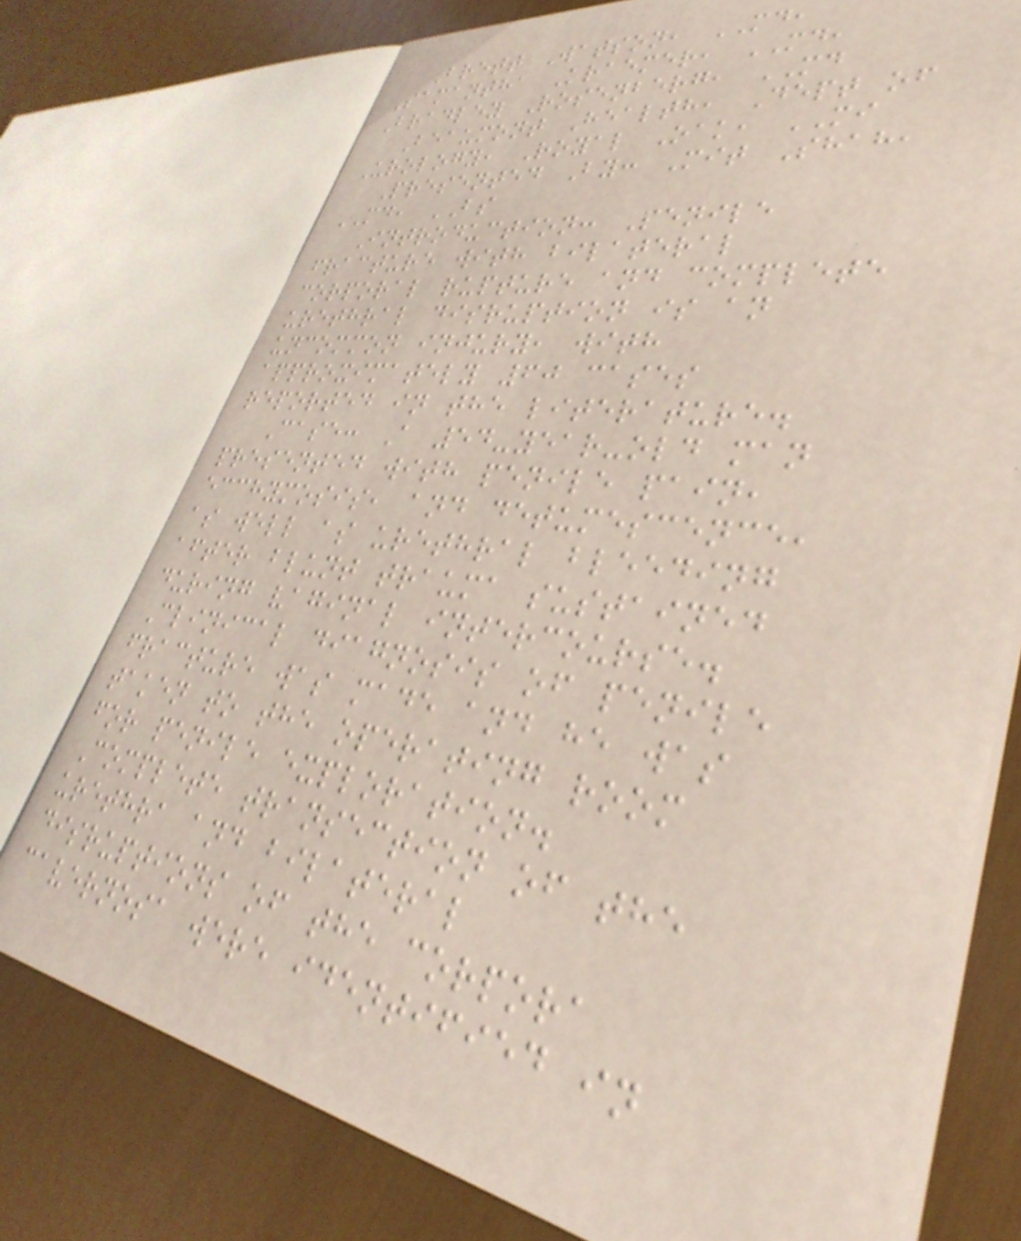Brett Watson, MD,
Samantha Kraemer, MD,
Bradley Rosenberg, MD
Beaumont Health, Dept of
Urology, Royal Oak, MI
Presented By: Mit Shah,
MD, BS
Introduction: Penile
fracture with bilateral
corporal rupture and complete
urethral disruption is an
uncommon injury, with
approximately 60 cases
reported in the literature.
Case: A 54-year-old man
presented with penile pain,
ecchymosis, and detumescence,
as well as urethral bleeding
after blunt trauma sustained
during vaginal intercourse.
Clinical diagnosis of penile
fracture was made and he was
taken to the operating room
for penile exploration.
Complete transection of the
urethra and bilateral
disruptions of the corpora
cavernosa were identified in
